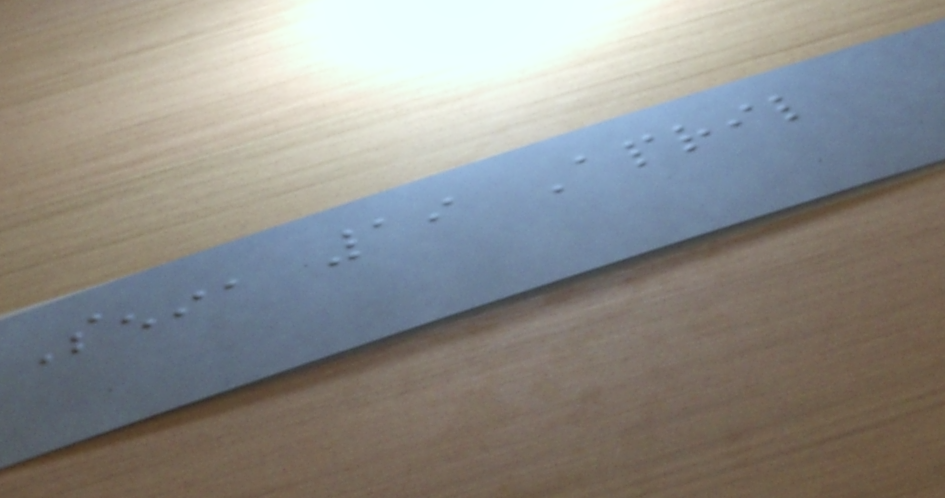Senin, 19 April
